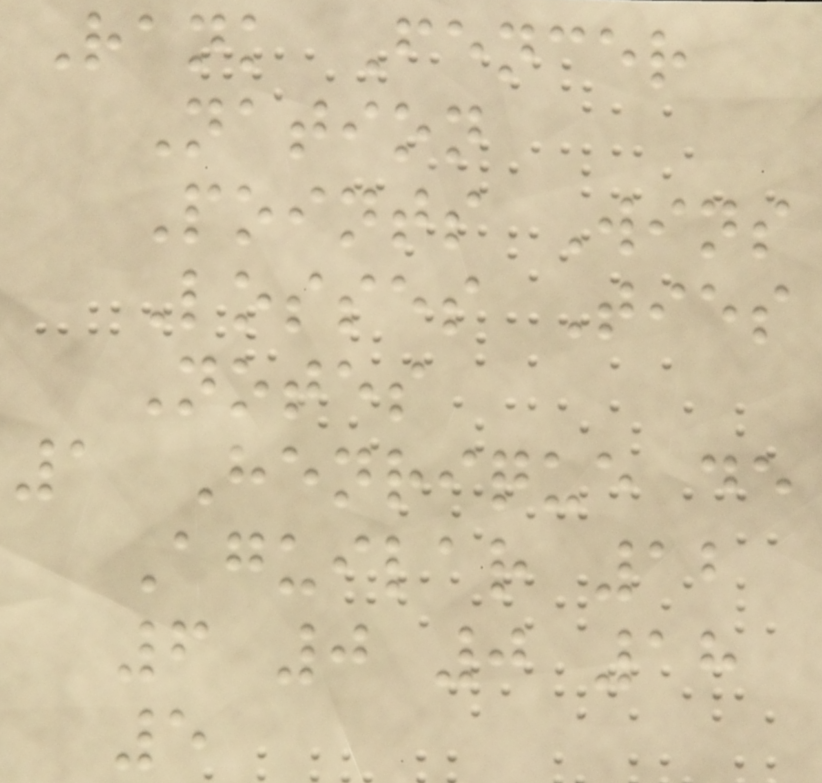Rank Fencer
Nation
Points Wins
Losses Ties
Notes
1 Henrique de
Aguilar 12
6 0 0 18
5
